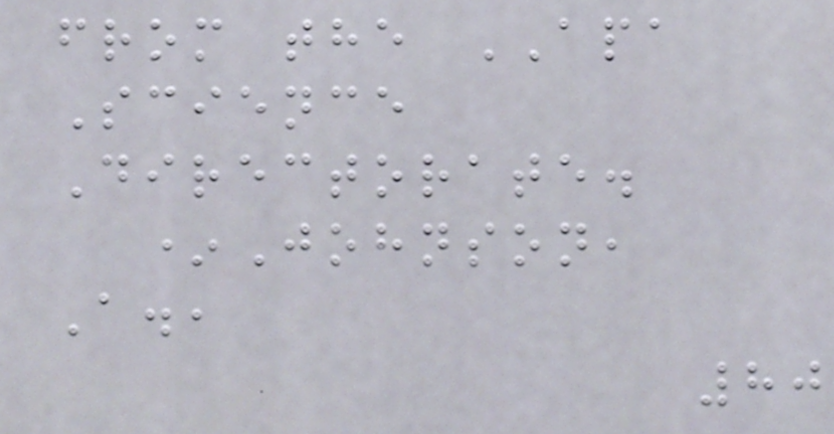from the APA
Science
Directorate.
*Johnson,
A.,
80
